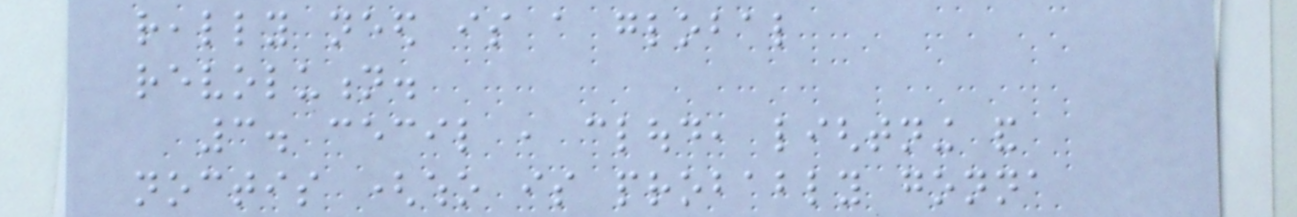really need is a global
revolution.
3. cecil , cloud, lightning and
noctis (who is probably gonna
